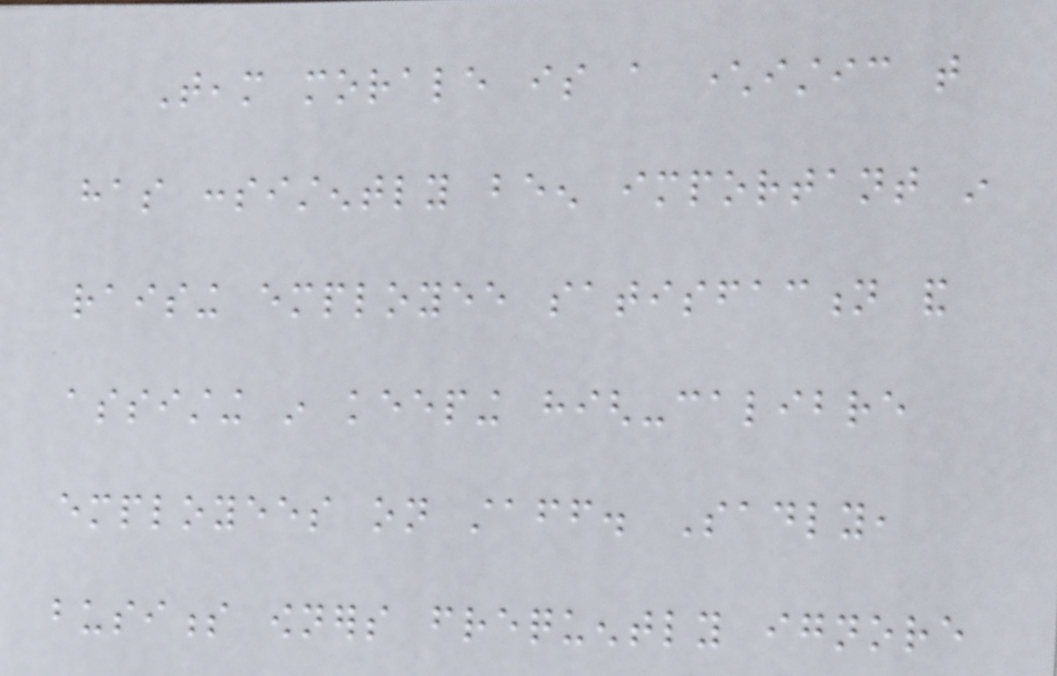Team morale is a characteristic that
has consistently been important in
raising employee satisfaction and
assisting in keeping high-calibre
employees on staff. Sadly,
business owners frequently ignore
